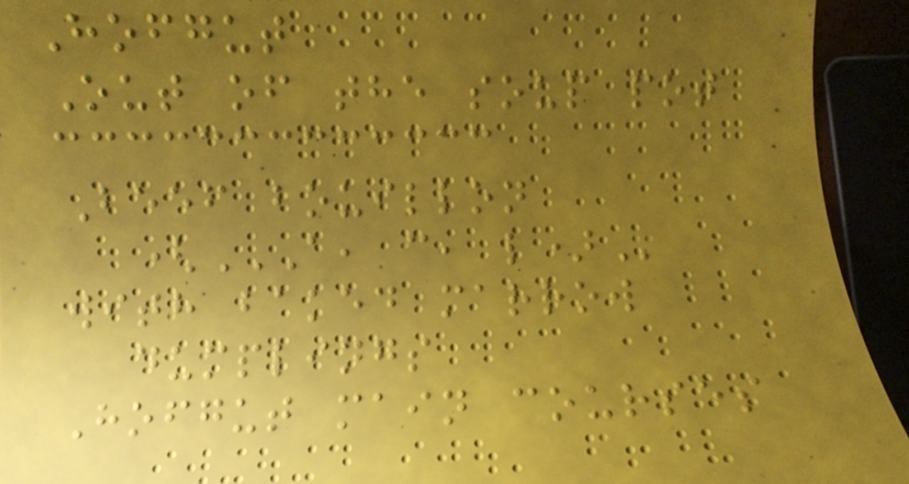Hofgut
Out of the soup pot
Beef bouillon
(A, C, L)
with baked marrow
dumplings
Hofgut main courses
